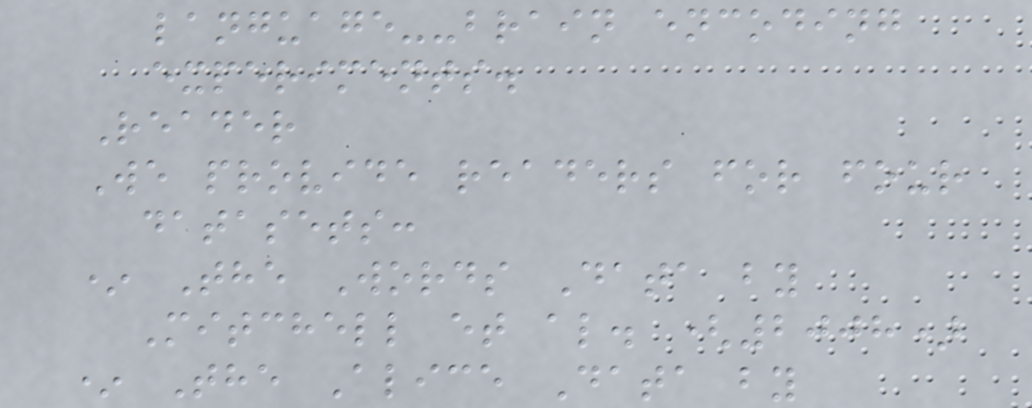language--brain encoding
experiments.
Reader
We provide readers for four
datasets:
* The Words Data by
Mitchell et al. (2008)
* The Alice Data by
